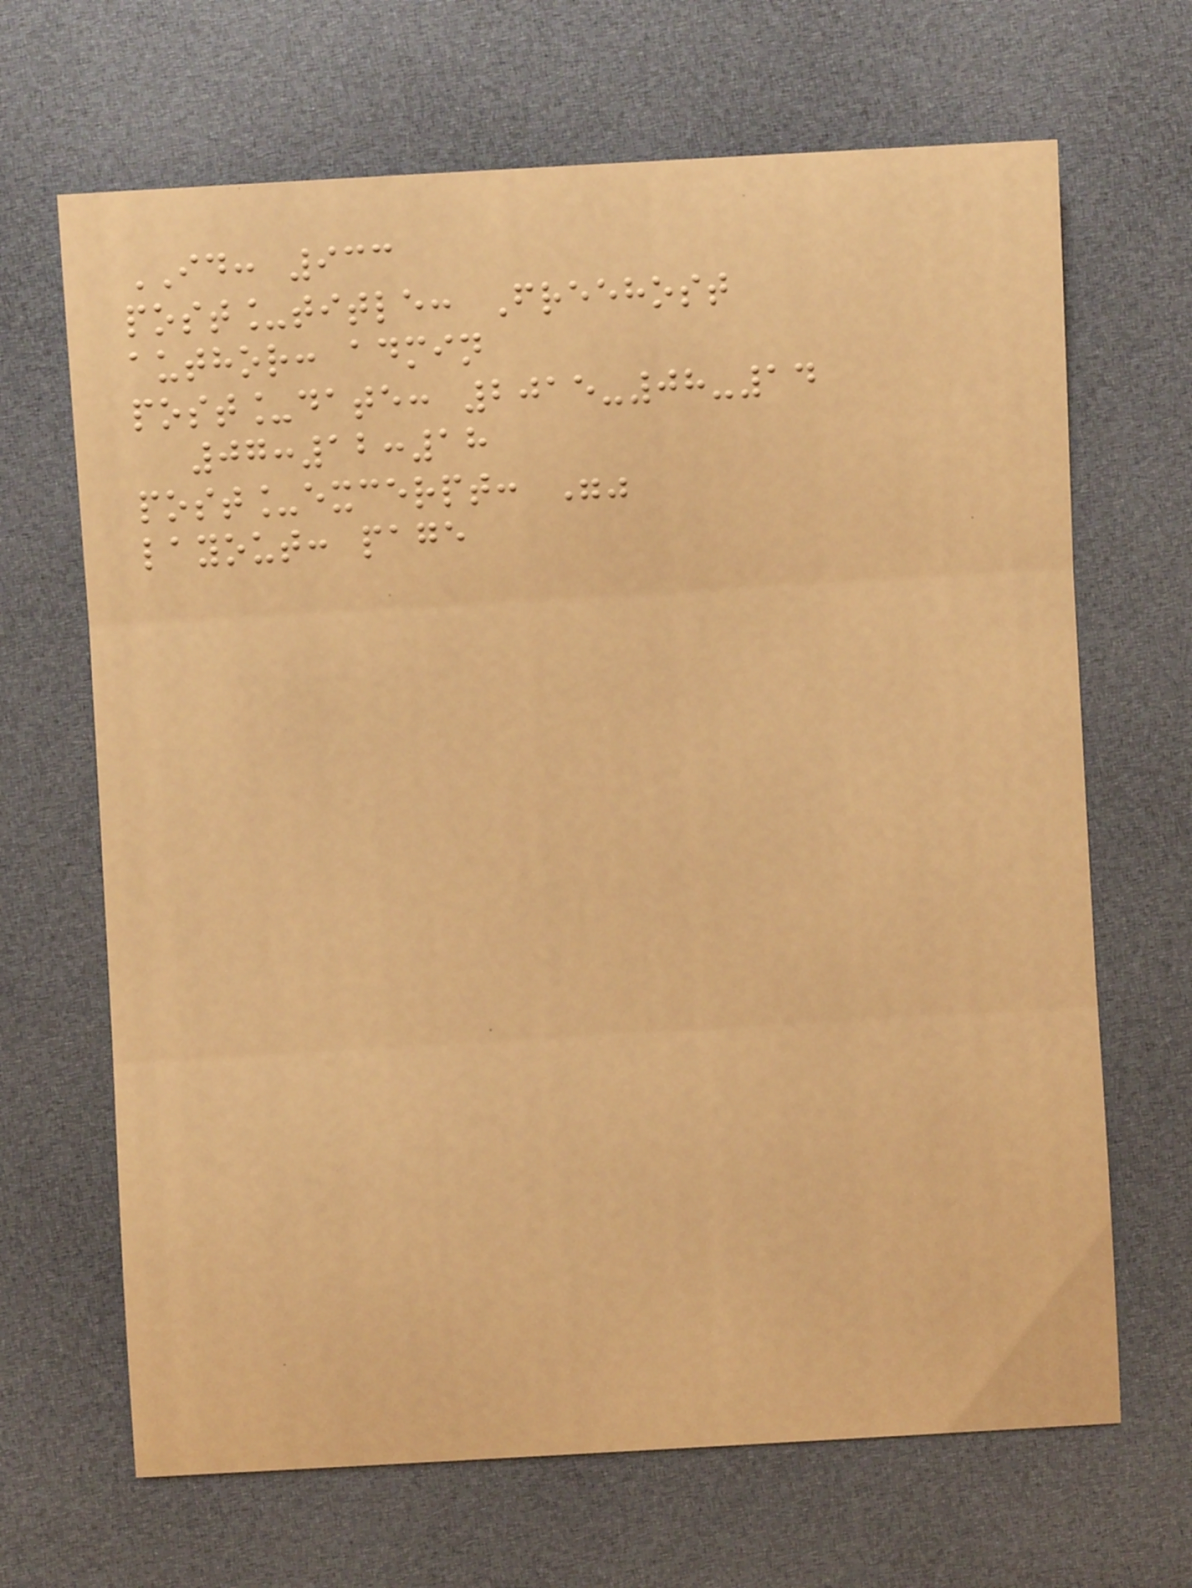ID: 933
post_title: Freehost
author: admin
post_date: 2015-08-14
07:12:18
post_excerpt: ""
layout: page
